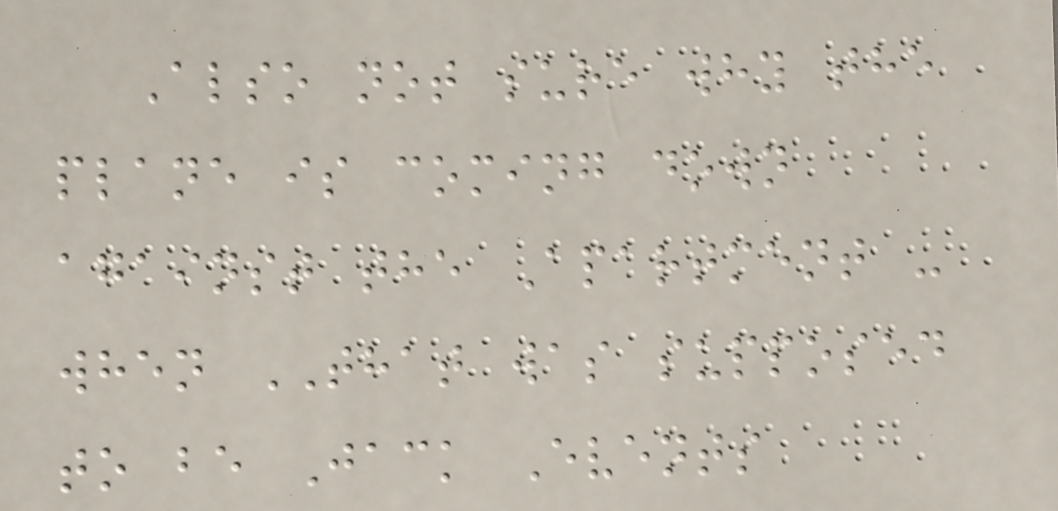Also not sure why the
plane is coming down
against the Apartment -
when THAT was supposed
to be Jack Events
